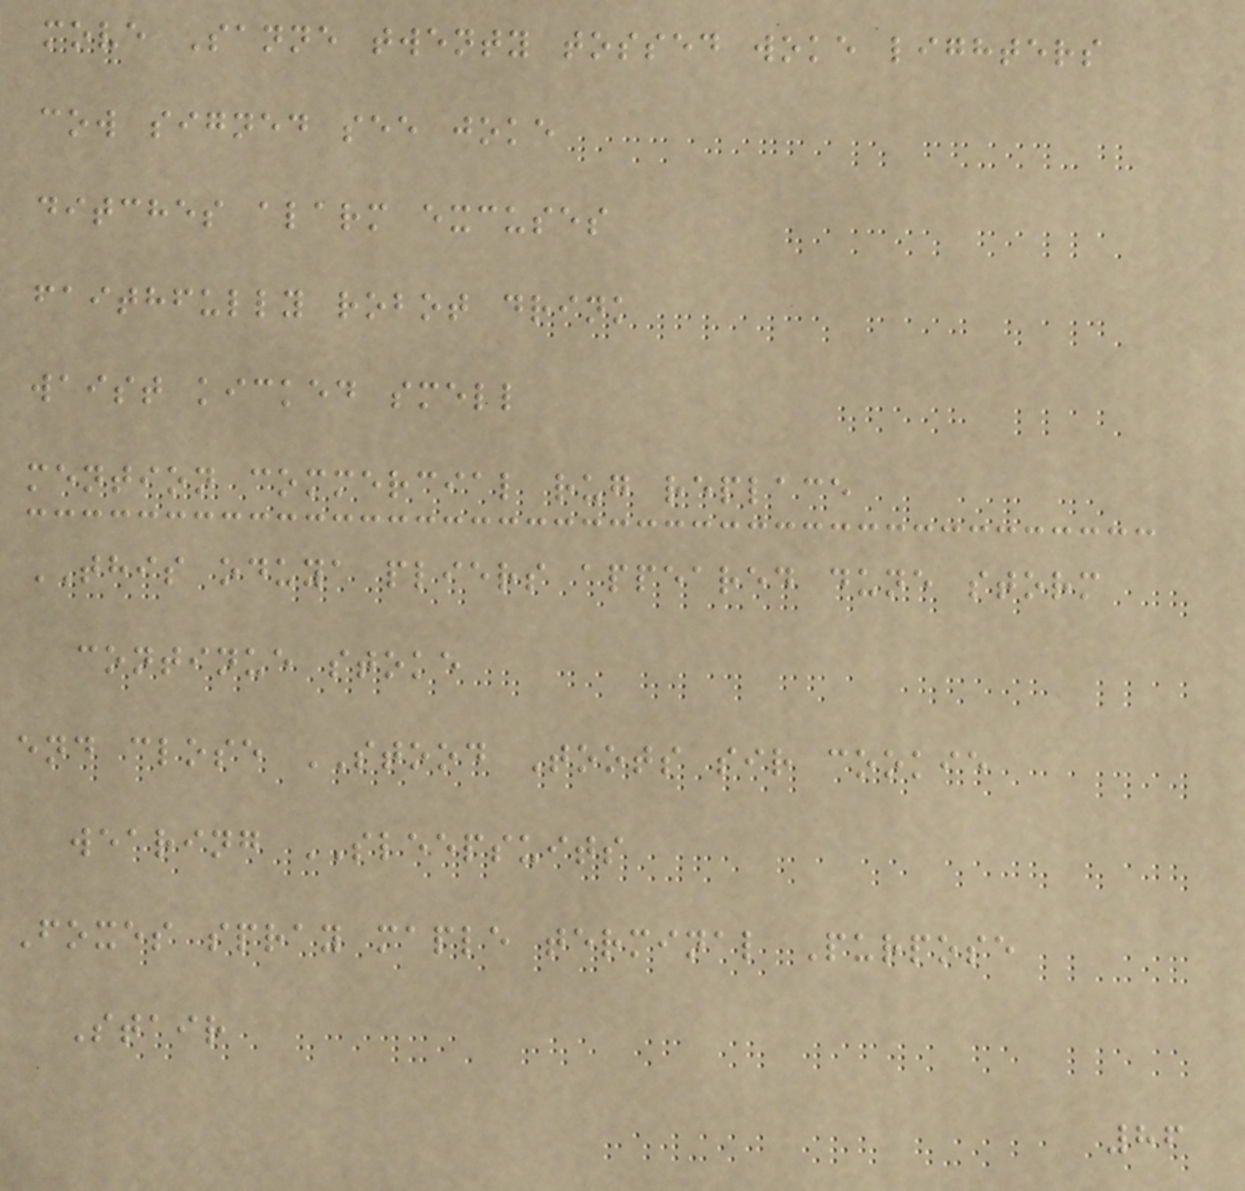move Sanne twenty tossed woke lighters
cow signed see joke
ditches alarm excuses
faithfully robot drink
waist kicked smell
mention commercial rug replace
THIS oduya pliers appeared dune storm
continue stoke
end close STOOD Toots sir cookie
wearing SLEEPSUITS
Foxes spray maple terminal Purpose
Stair
86
